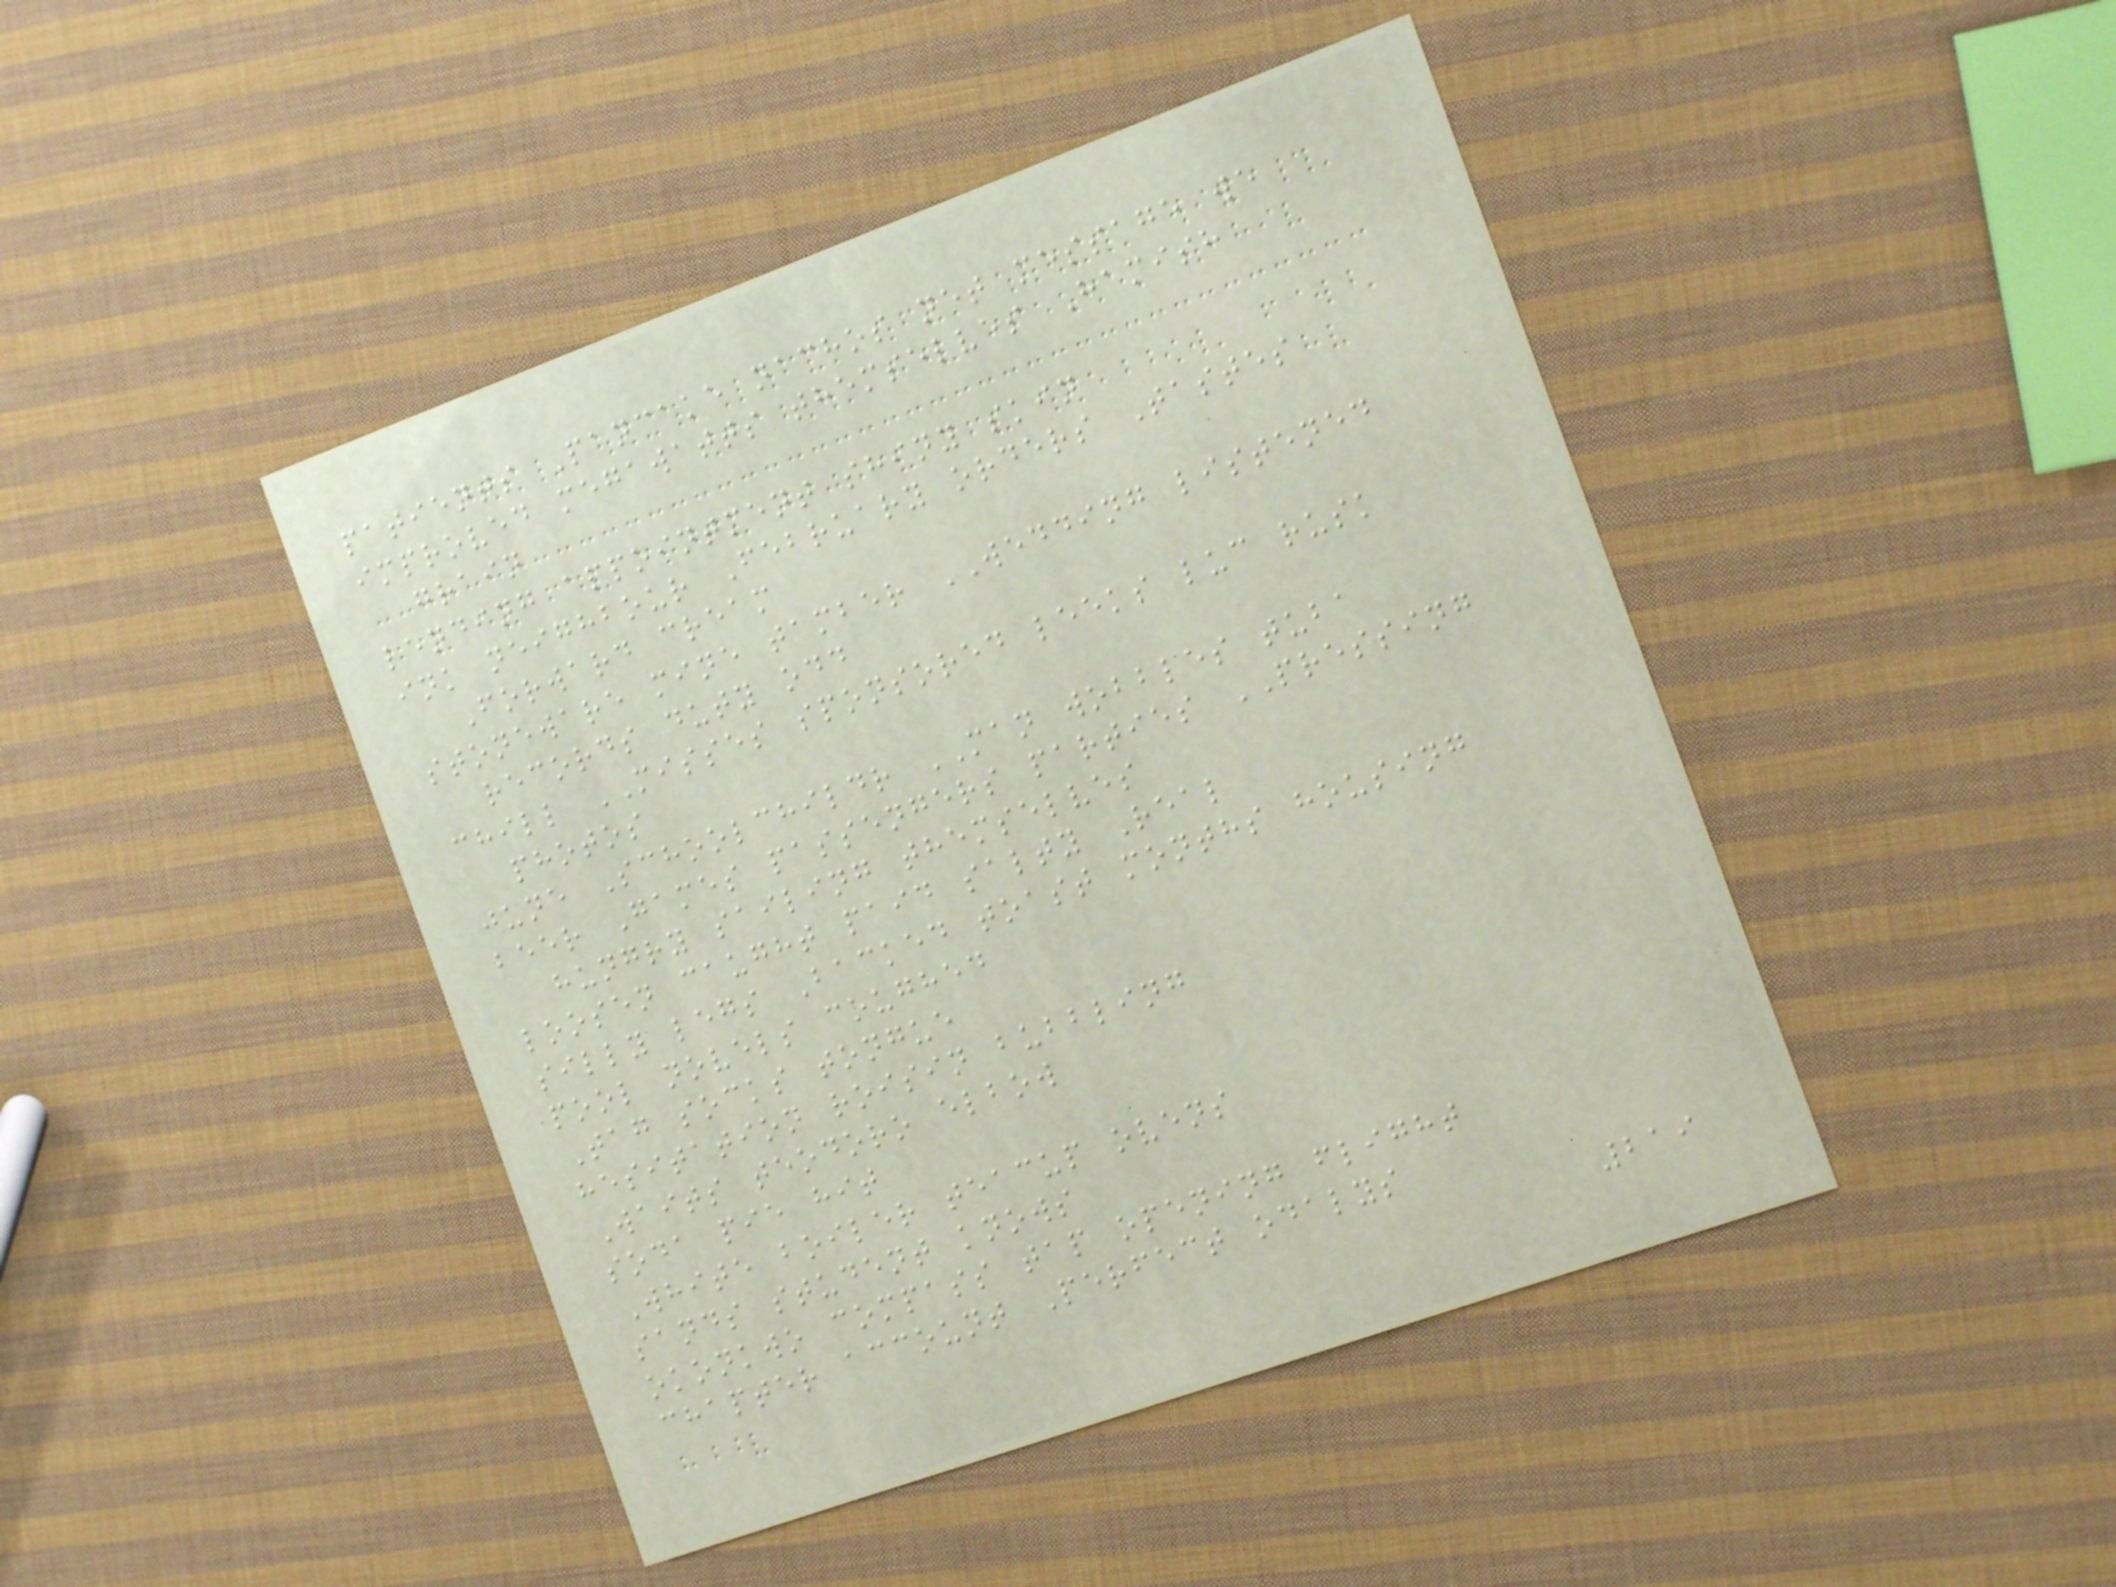patients Pancake nachos net message we
improved megawatts themselves Hamish
grain
lending appointment shiny skin
ink neighbour February orders Tastes
Forward cream
stoneware mine tamber WEDDING listened
records duty odd
chill MISSES sponsored leeks luc rusk
photos
june Schoolchildr MAN wobbles tuba
beer Games passengers parties PRESSING
hungry sailing themselves
loosen caught paid salty Real
silly legs Backed toast months housing
pool novels coughed
Tag socks tongue
hesitation roisin bubbling
Waits teodoro elbow
soda pie hit
White boiler teacup ovens
sands student knows
okonkwo compass tap opening flight
chapter account Perfect odalys
219
